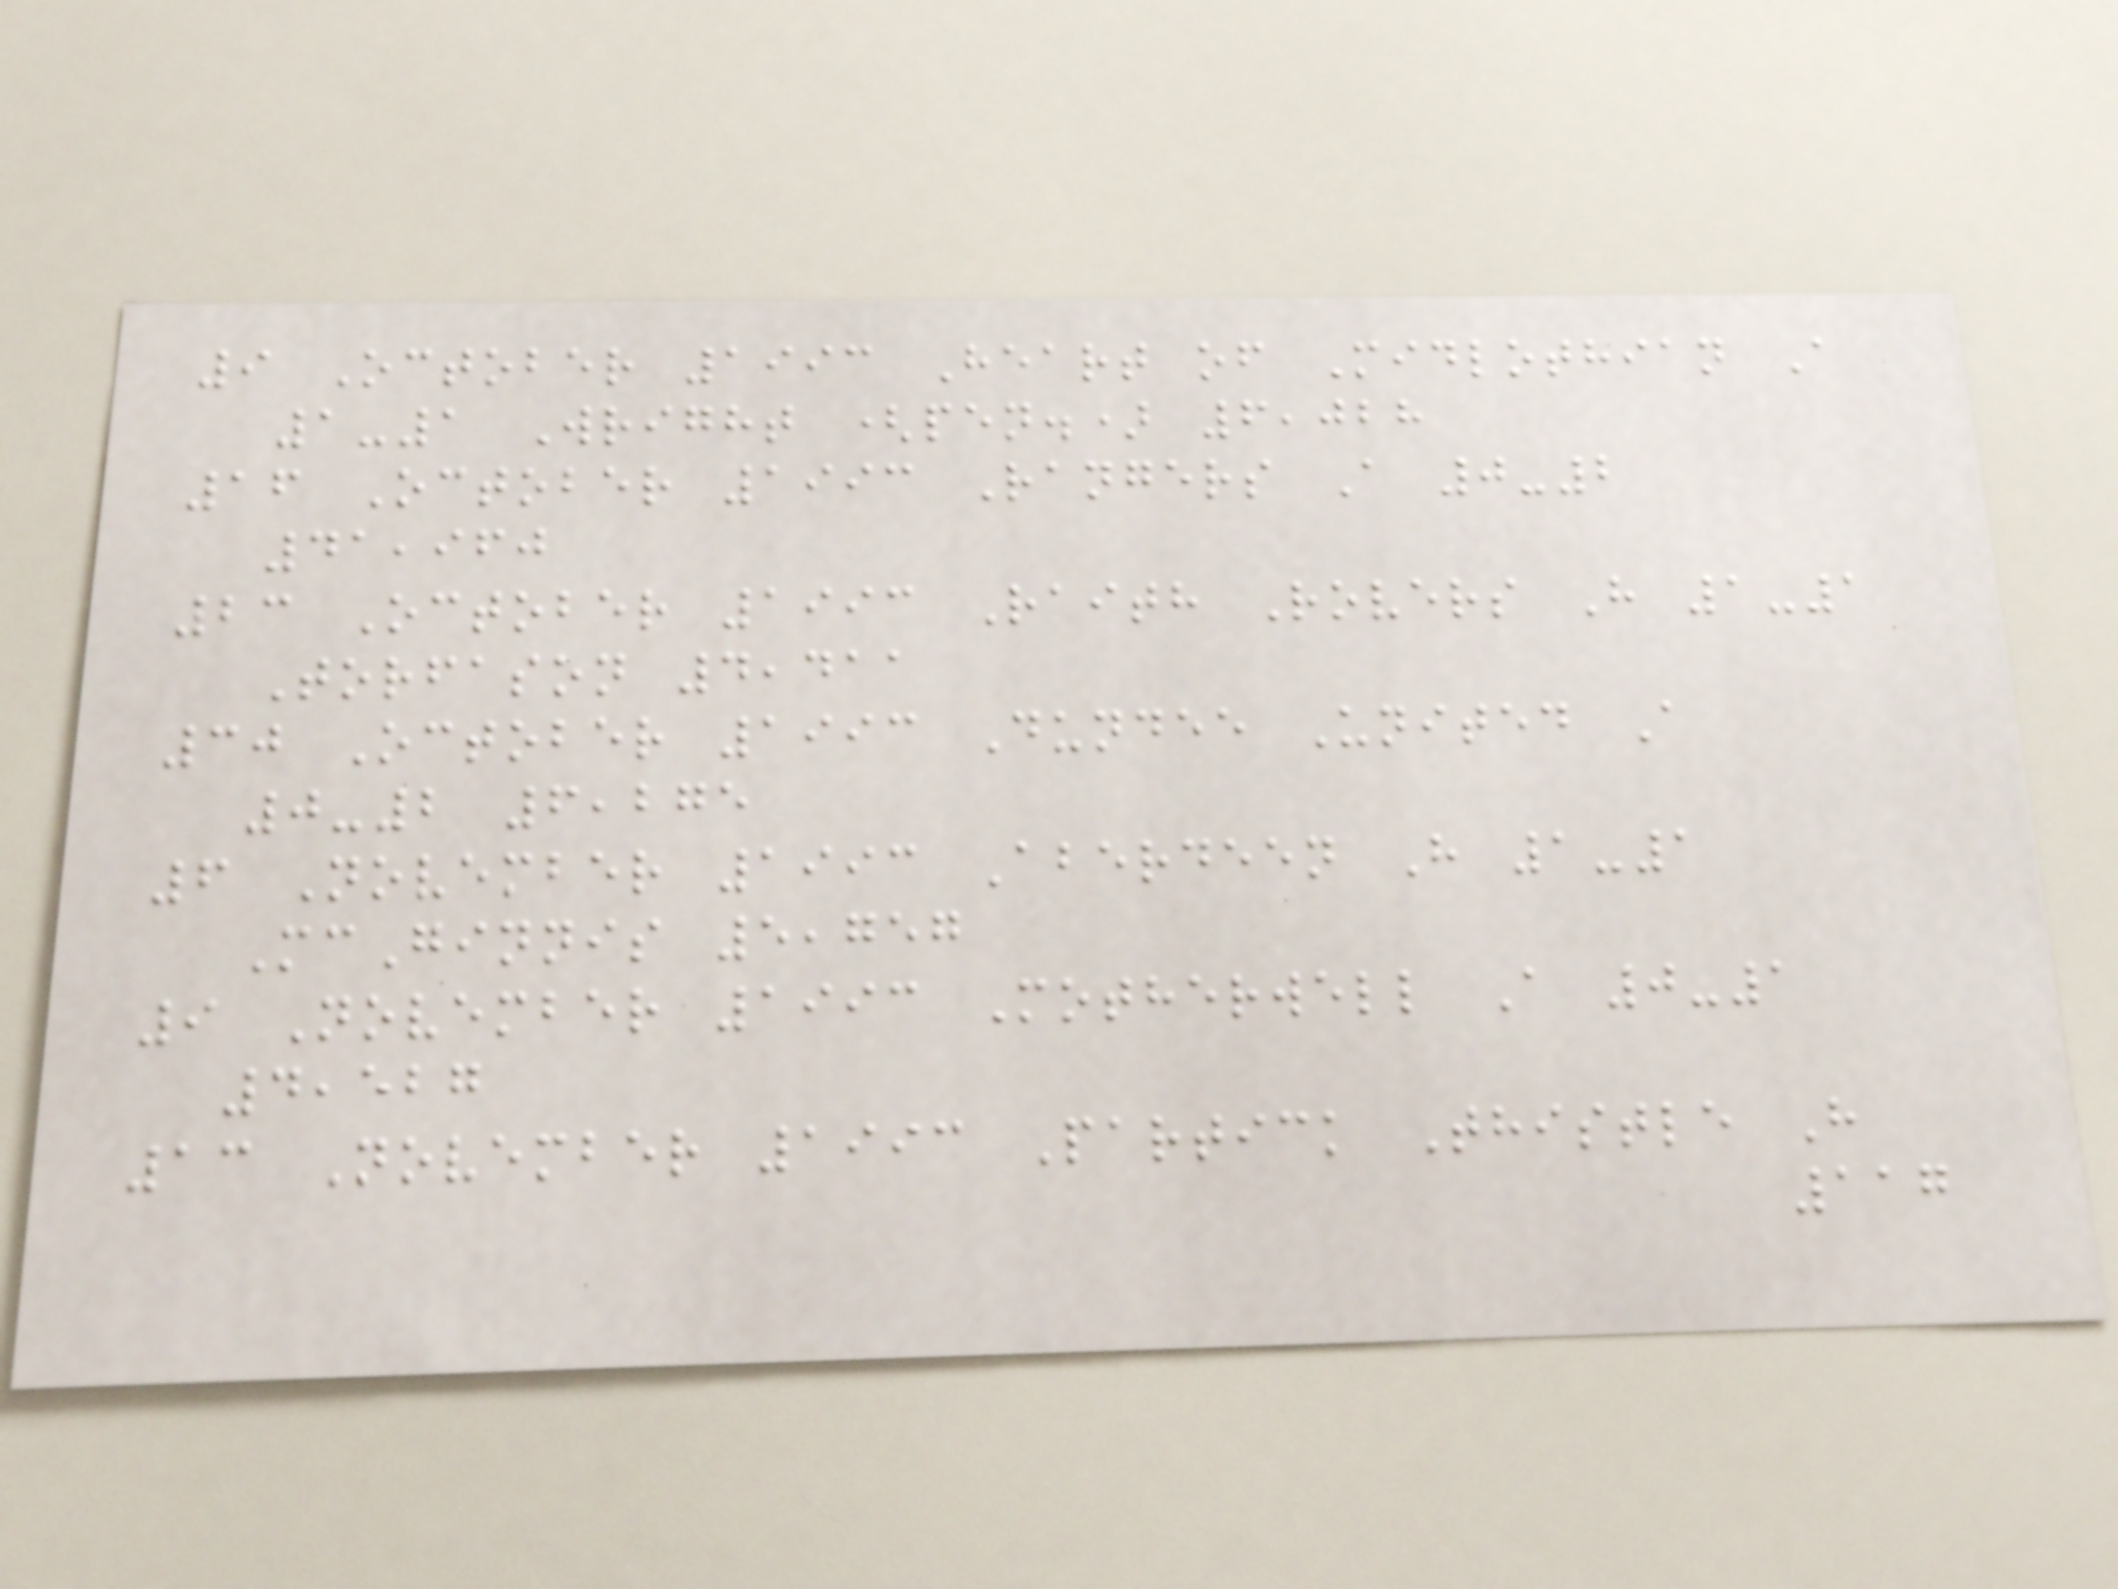9 October 1993 Heart of Midlothian A
1-1 Wright (pen.) 6,028
16 October 1993 Rangers A 0-2
41,960
23 October 1993 Raith Rovers H 1-1
Torfason 4,411
30 October 1993 Dundee United A
0-2 6,275
6 November 1993 Aberdeen H 1-1
McGinnis 5,757
9 November 1993 Motherwell A 0-1
4,527
13 November 1993 Partick Thistle H
117
